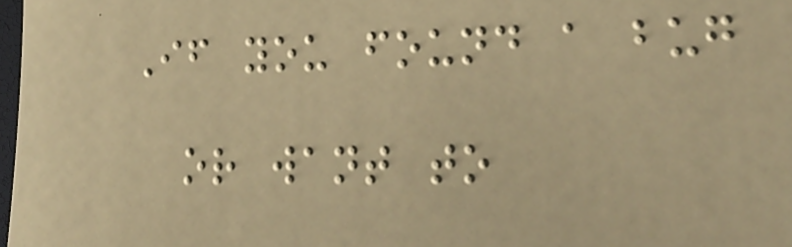If you found a bug
or want to
